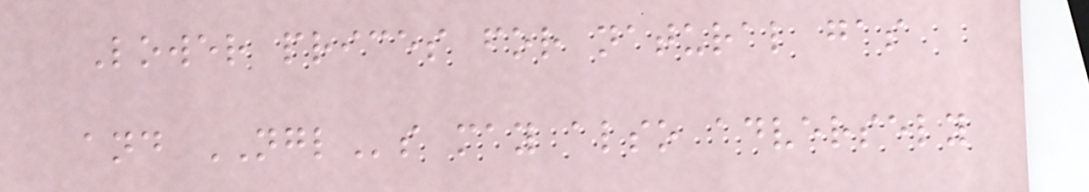Lower prices for natural gas
and NGLs may also adversely
